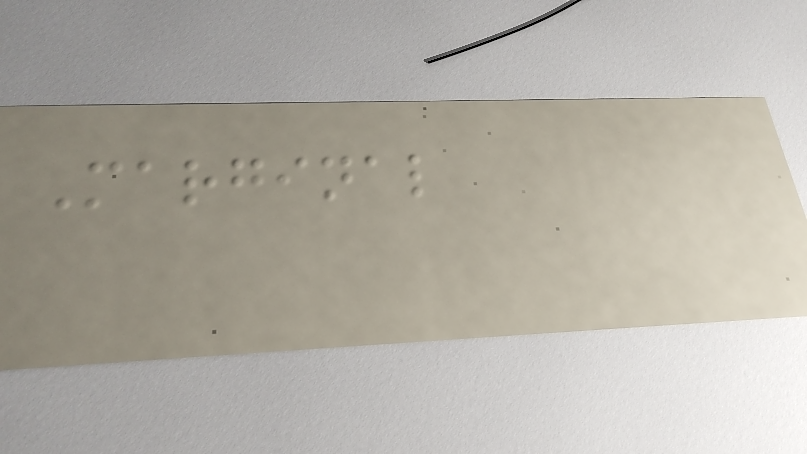Marginal
